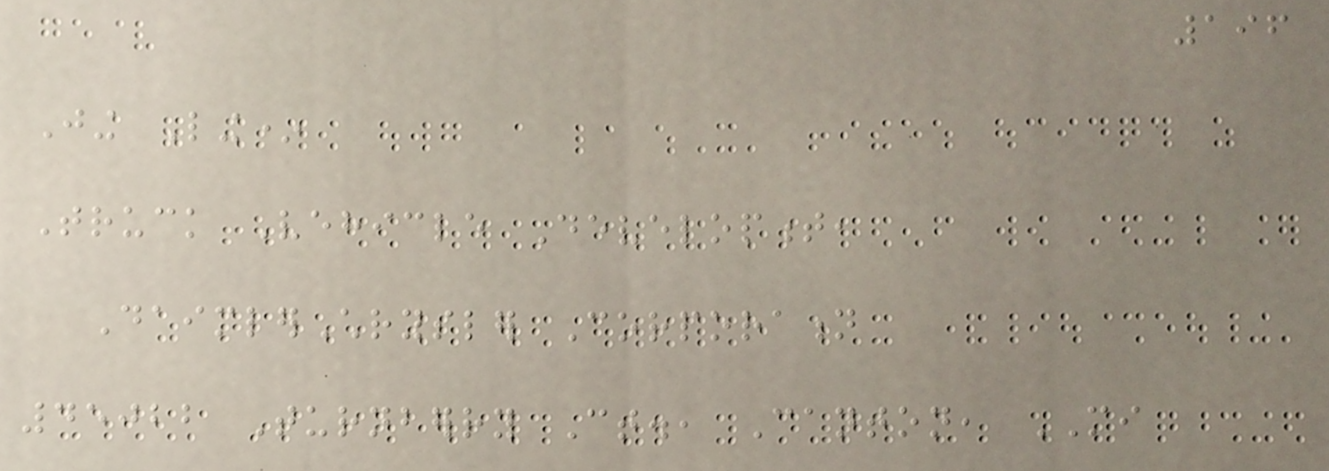196
Jing Ling*
Truck Vehicle Development,
DaimlerChrysler Corporation
45022 Turnberry Ct., Canton, MI
